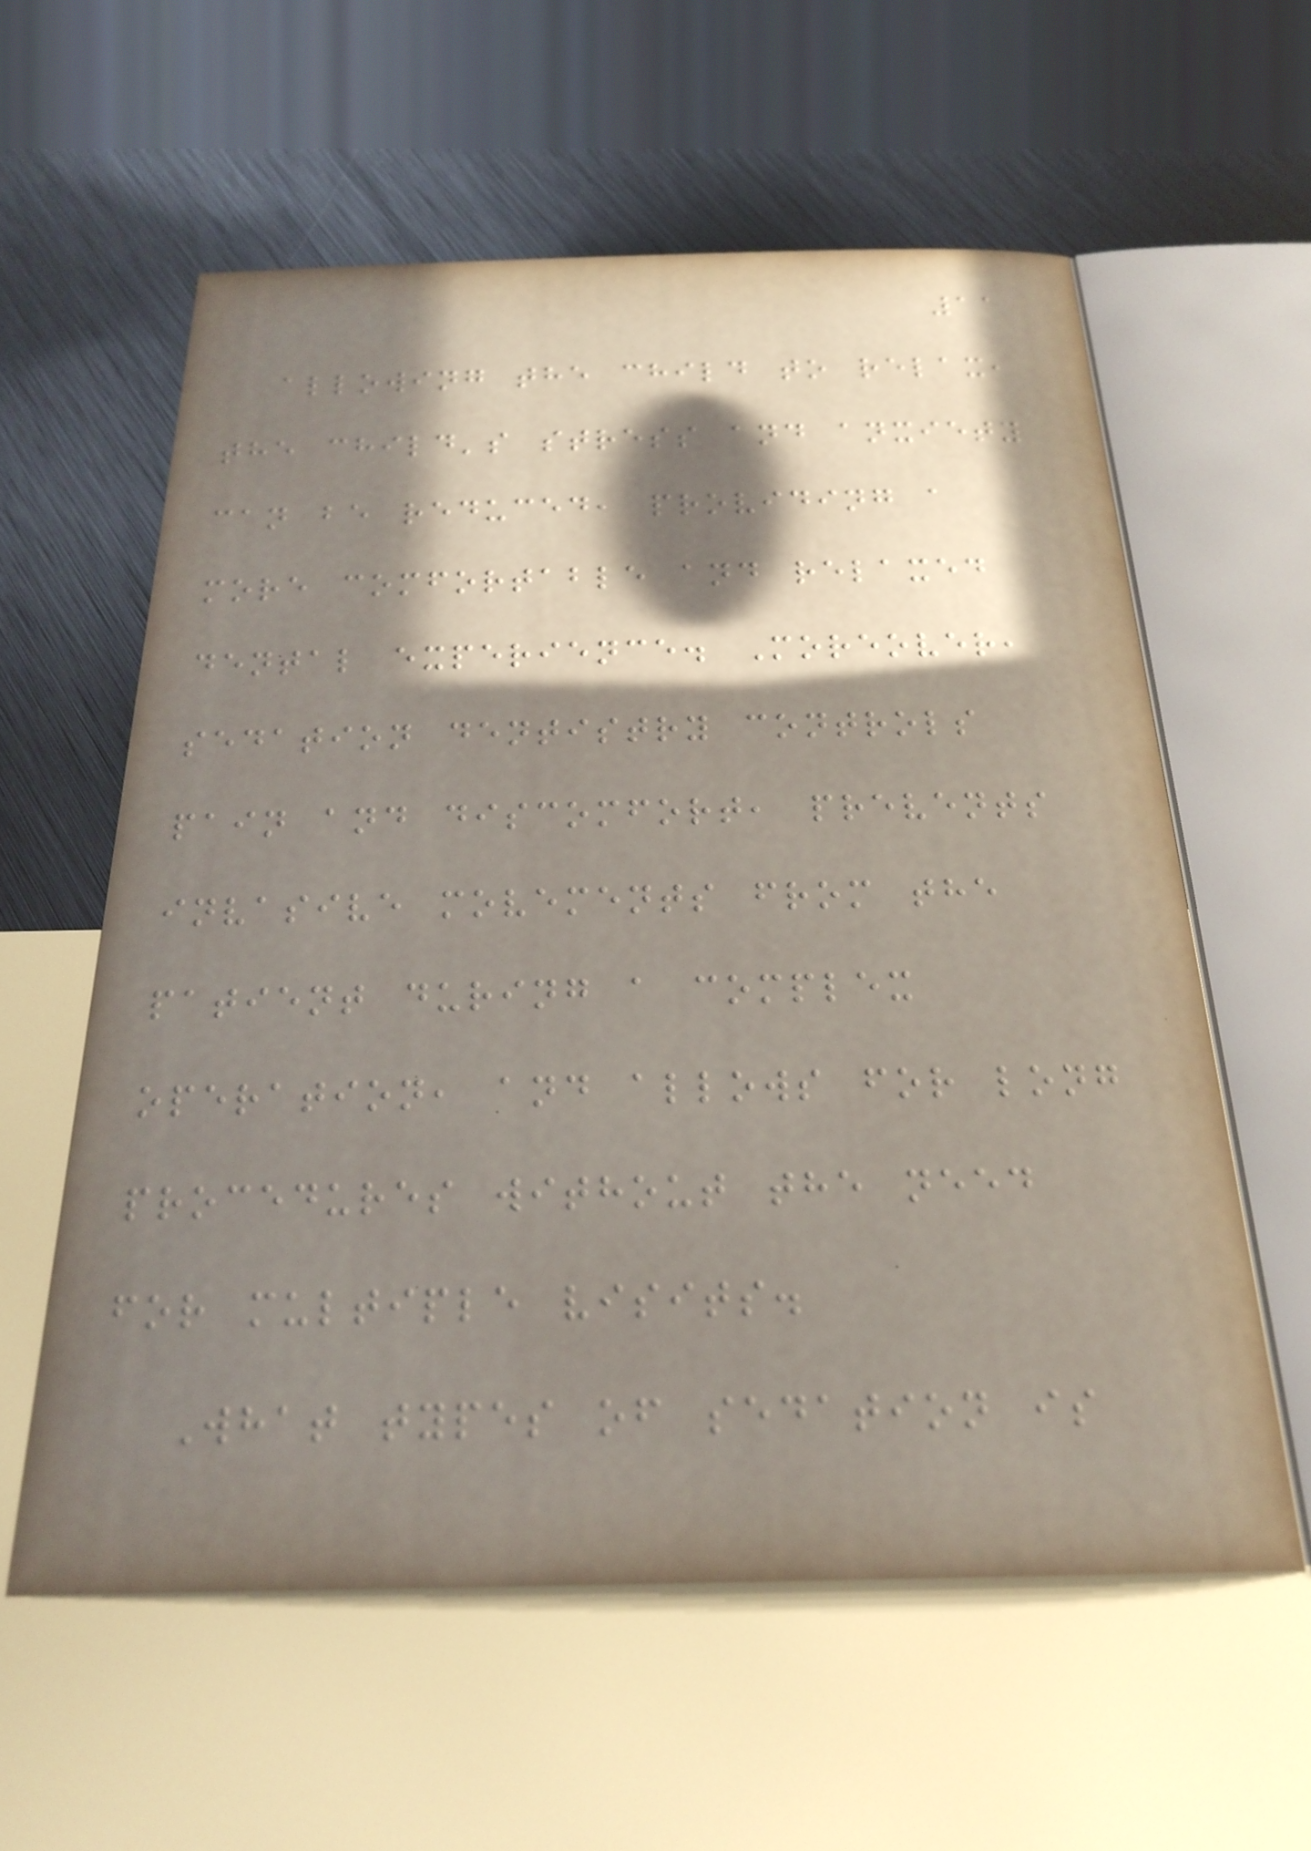11
allowing the child to relax,
the child's stress and anxiety
can be reduced, providing a
more comfortable and relaxed
dental experience. Moreover,
sedation dentistry controls
pain and discomfort, prevents
invasive movements from the
patient during a complex
operation, and allows for long
procedures without the need
for multiple visits.
What types of sedation is
